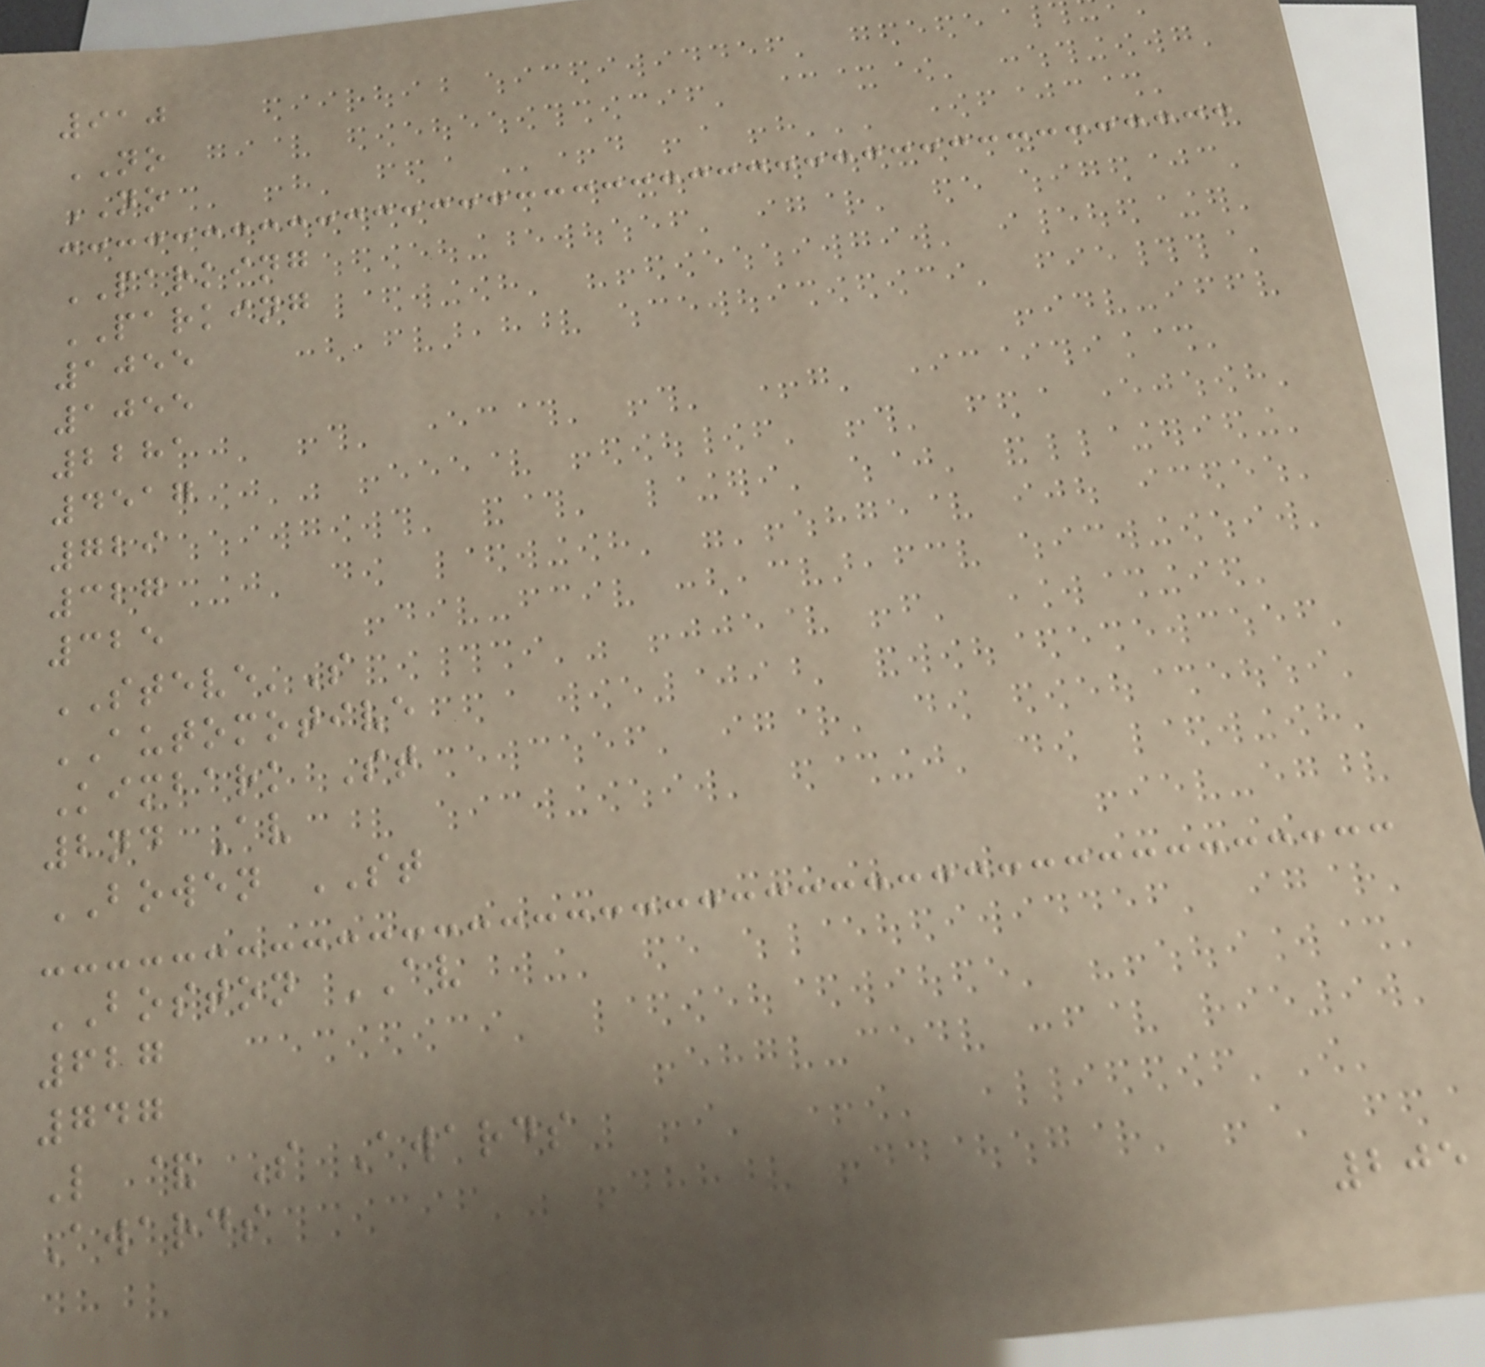910
NO
NO
PARKING
PARKING
1055
1055
2281
4517
729
327
325
STEVE'S
AUTOMOTIVE
Kimbark St
2nd Av
BOWEN ST
BOSTON AV
627
747
L & S Awards
Awards
205
